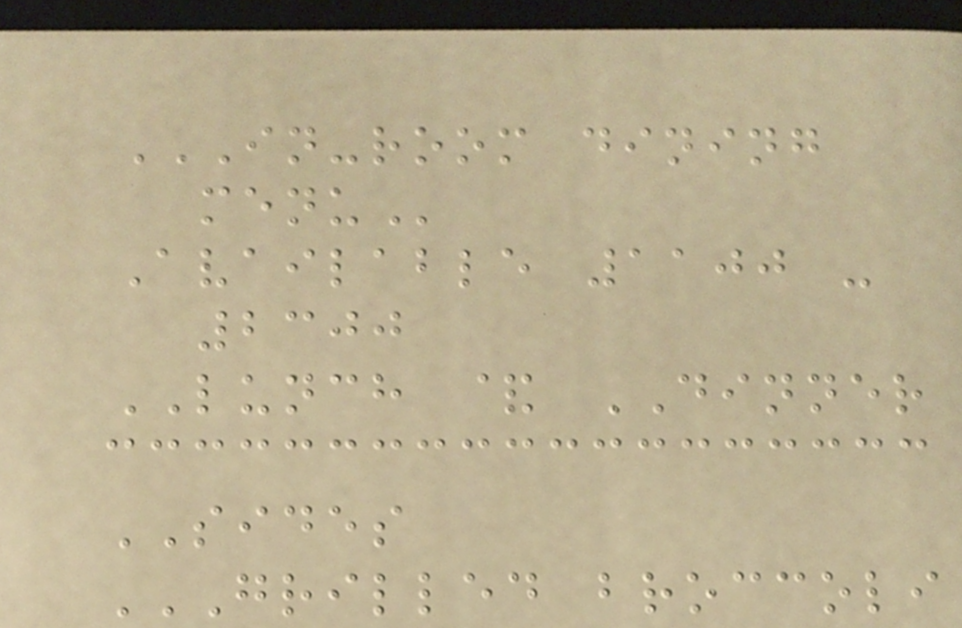IN-ROOM DINING
MENU
Available 1100 -
2300
LUNCH & DINNER
SIDES
GRILLED BROCCOLI
